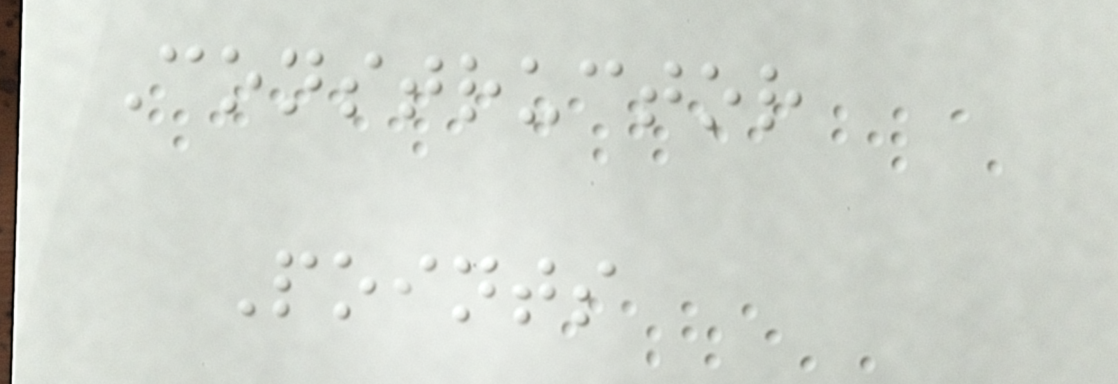Constructor
Points
